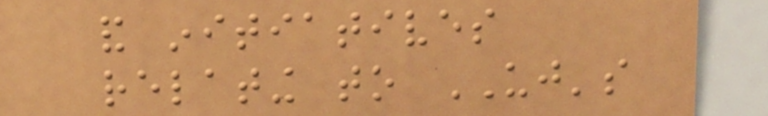and initiatives
relating to UJ's
